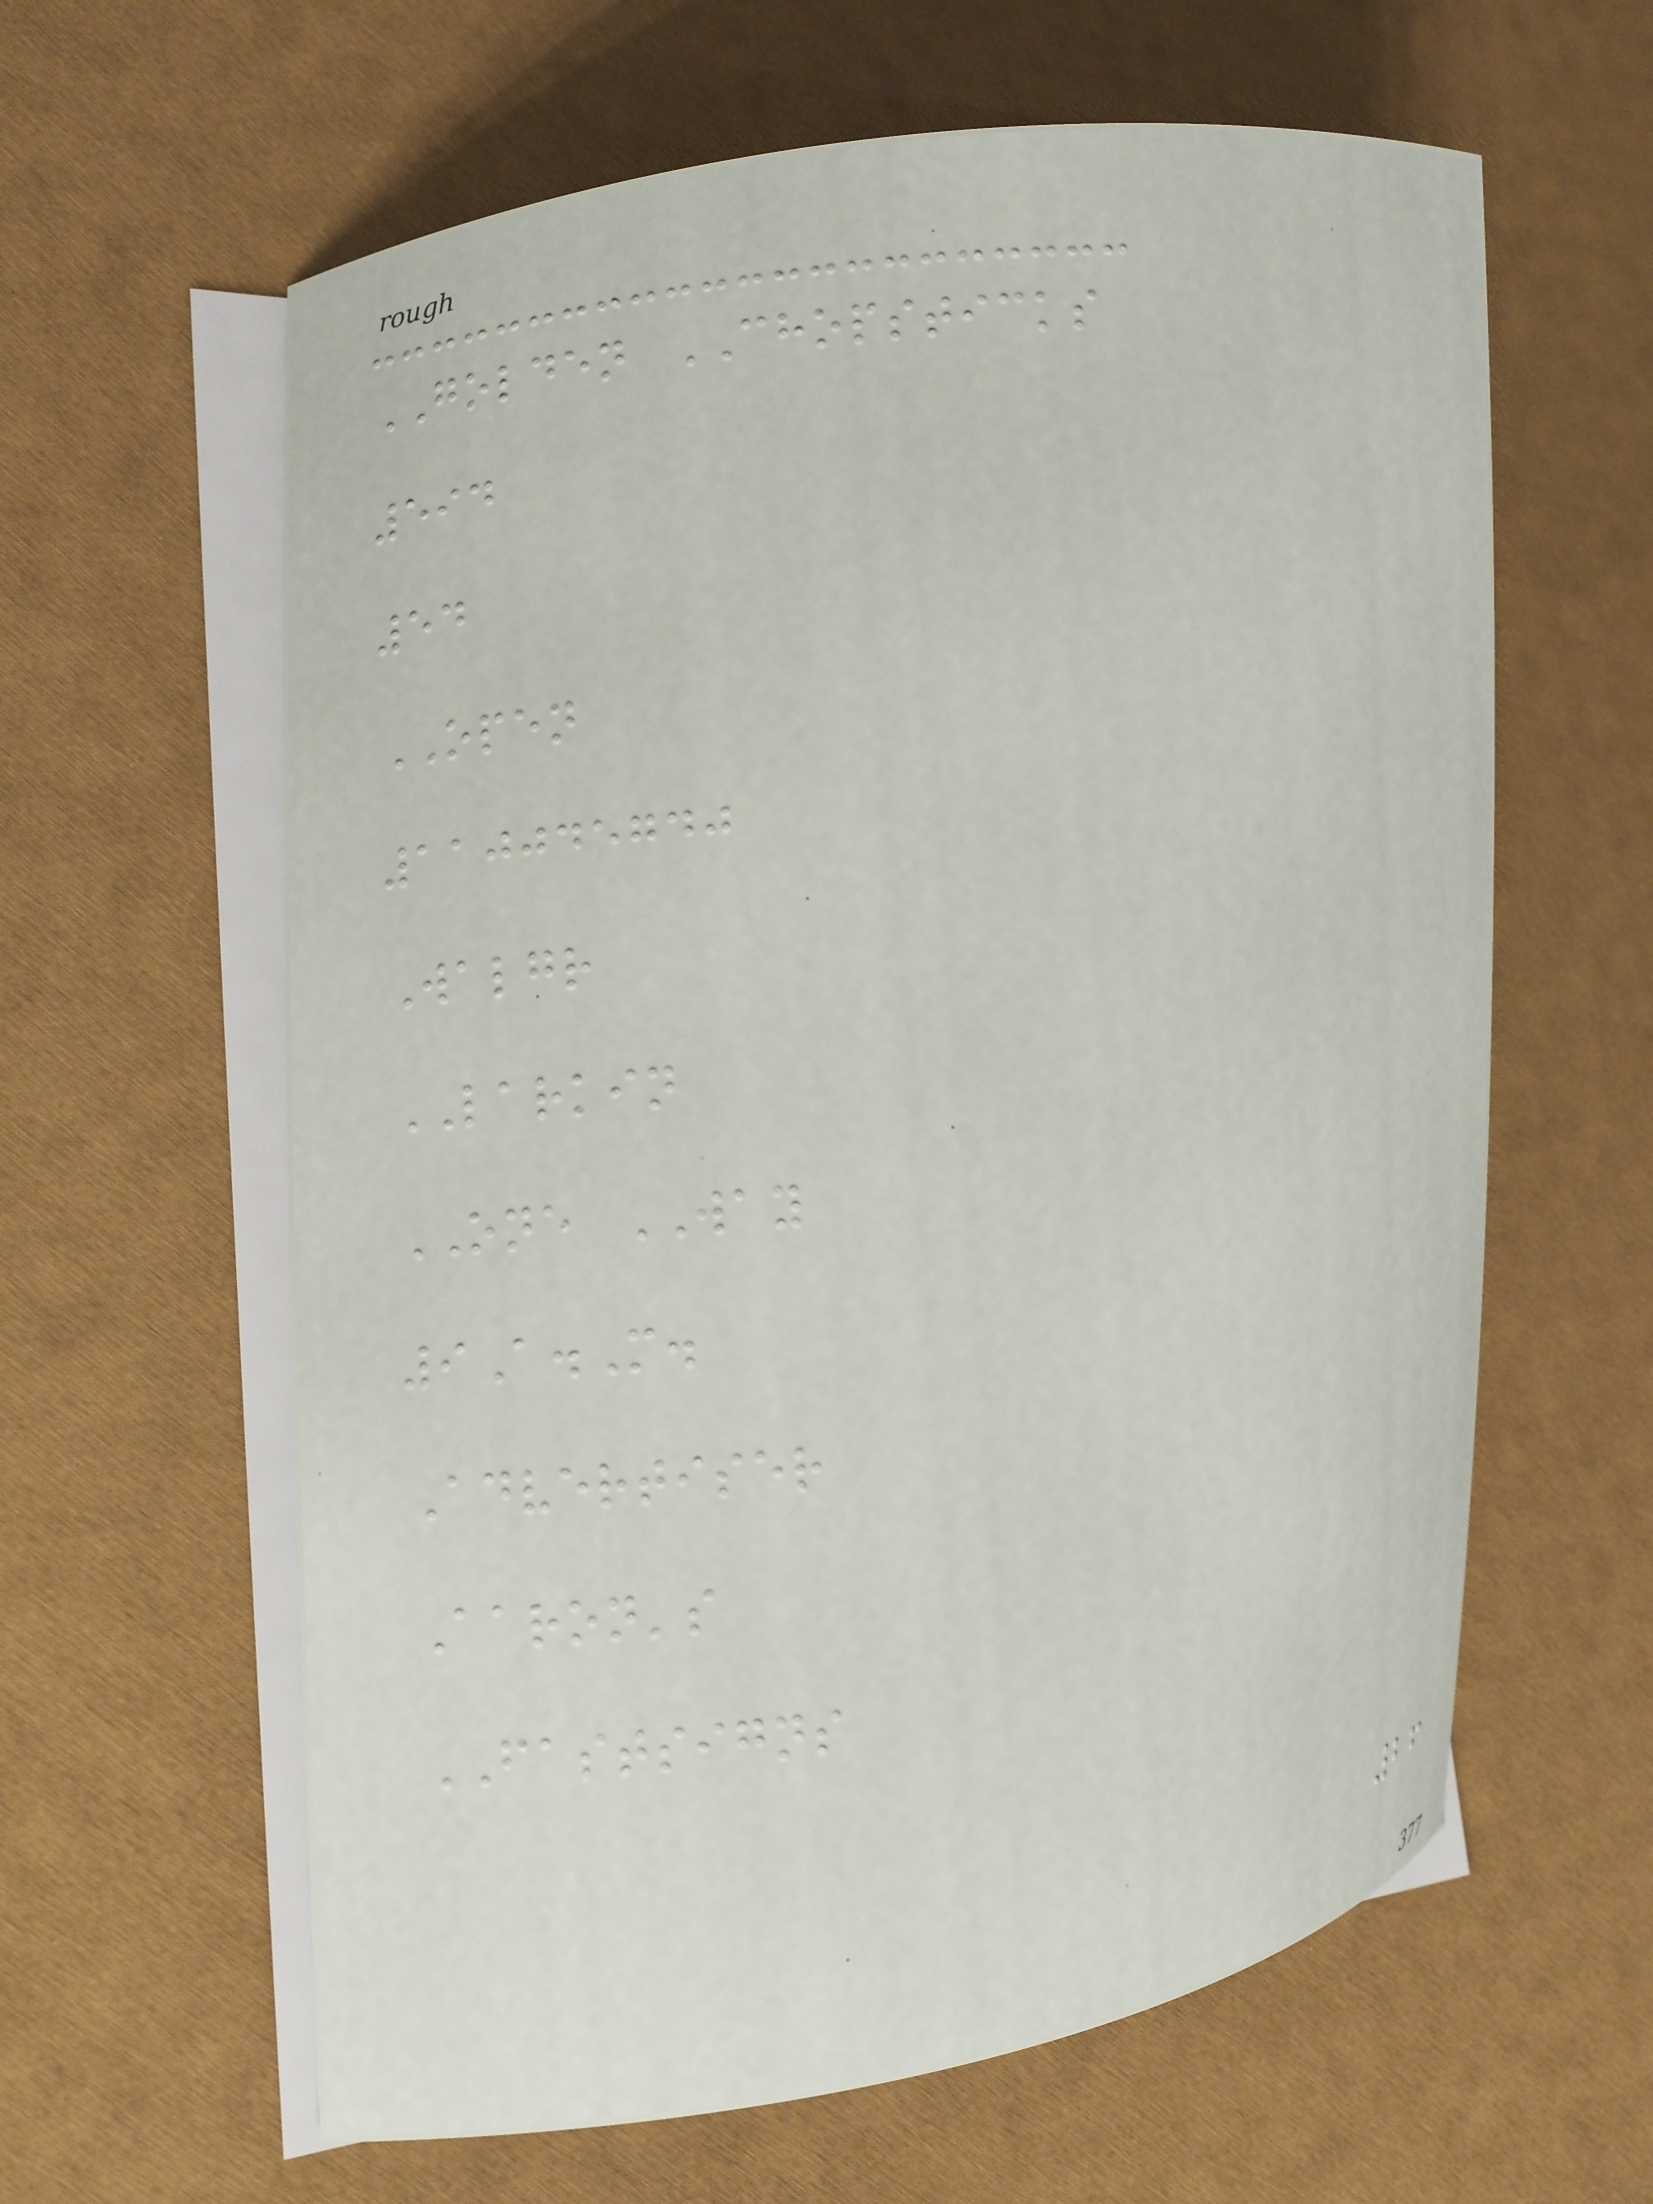GOLDEN CHOPSTICKS
594
54
OPEN
110045740
Walgr
LARKIN
ONE WAY
9A.M.
Advertiser
Aaron's
FASTSIGNS
26
